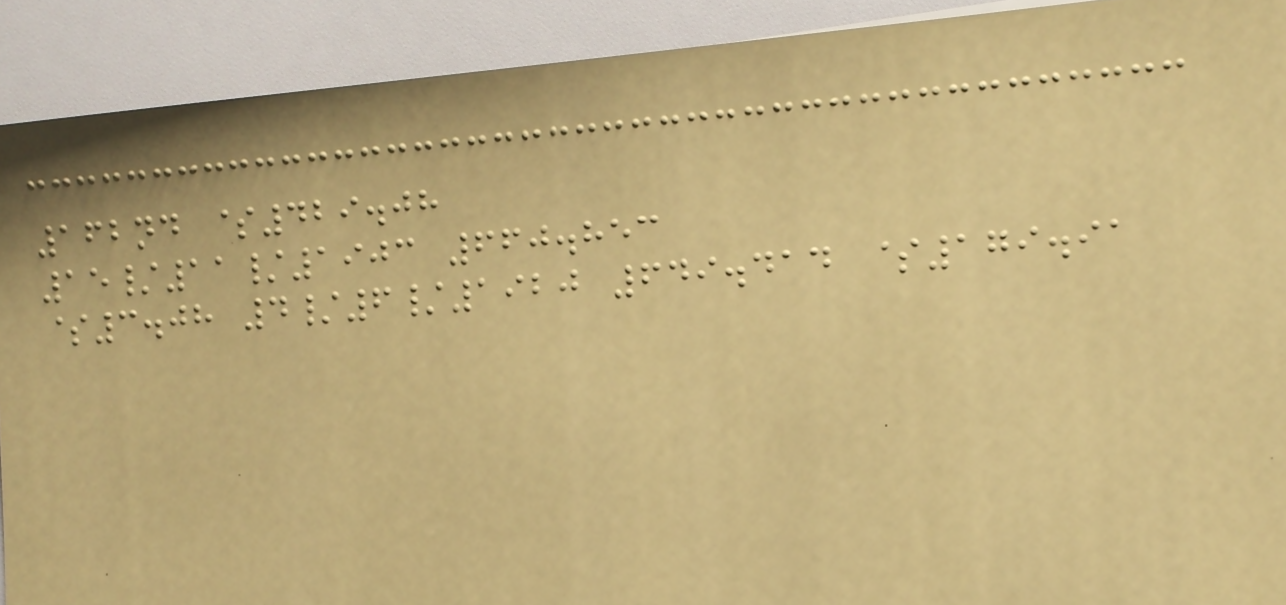162nd $429.08
15/11/1903 660.853
$3.08 4/6/1920 649.414 $179.91
